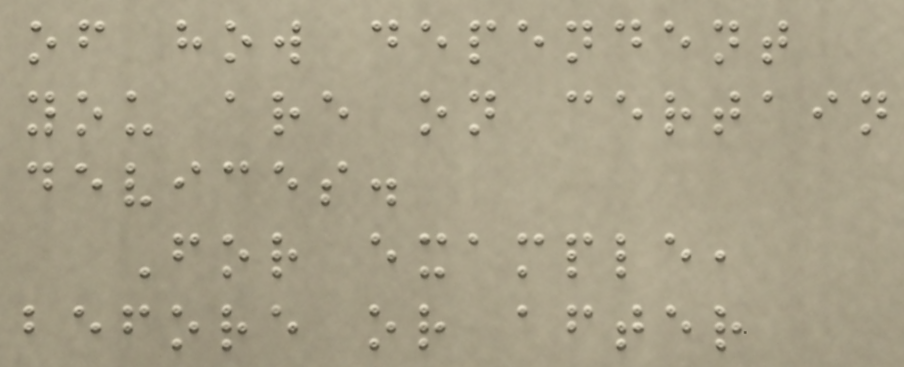of how dependent
you are on certain
devices.
For example,
before or after
